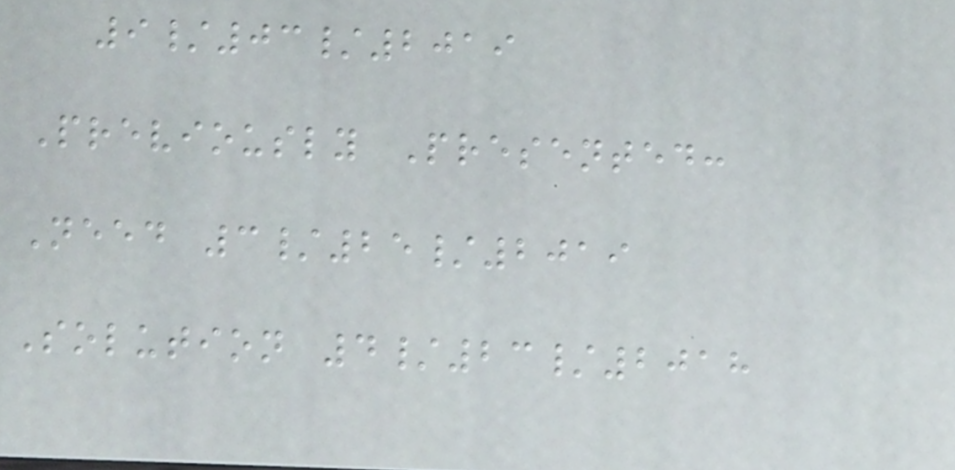9/03/2019
Previously Presented:
Need 3/25/2019
Solution 4/23/2018
